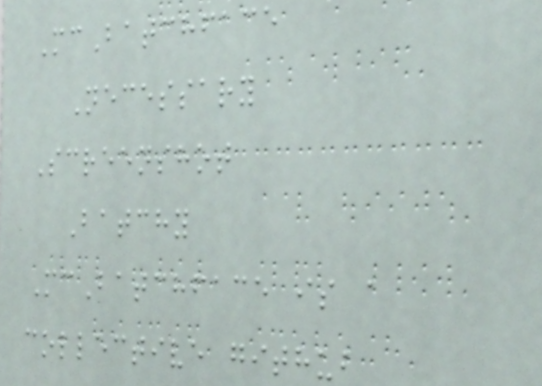McBatchface
Necessary
Screenshot
Batchy
McBatchface is a
collective github
